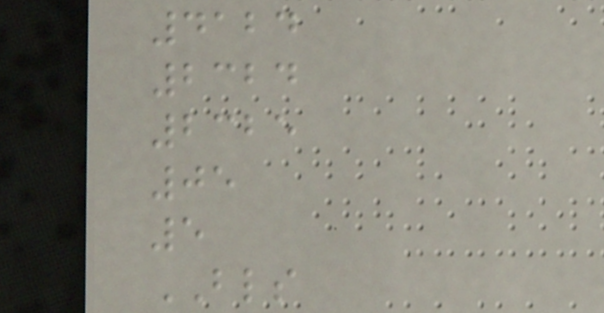4124
2324
2325
05
5
BLS
